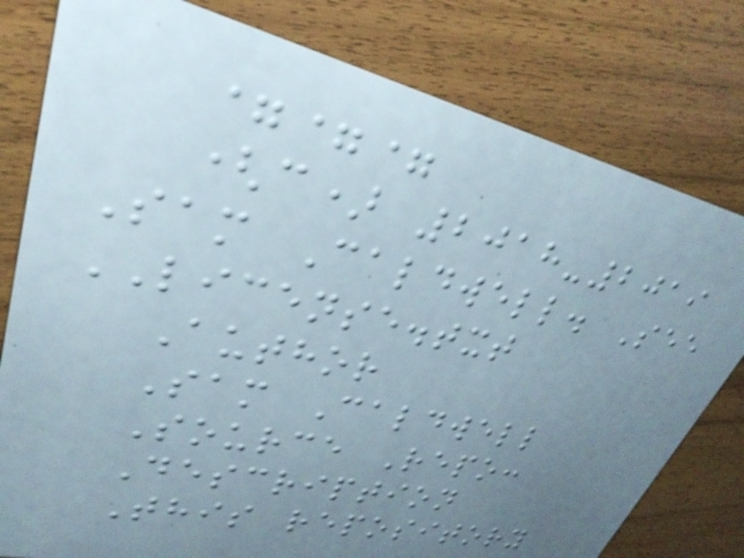===
(c) 2018-2019
Sam Caldwell. See
LICENSE.txt
Author
Sam Caldwell
Source Repo:
Description
This repository
